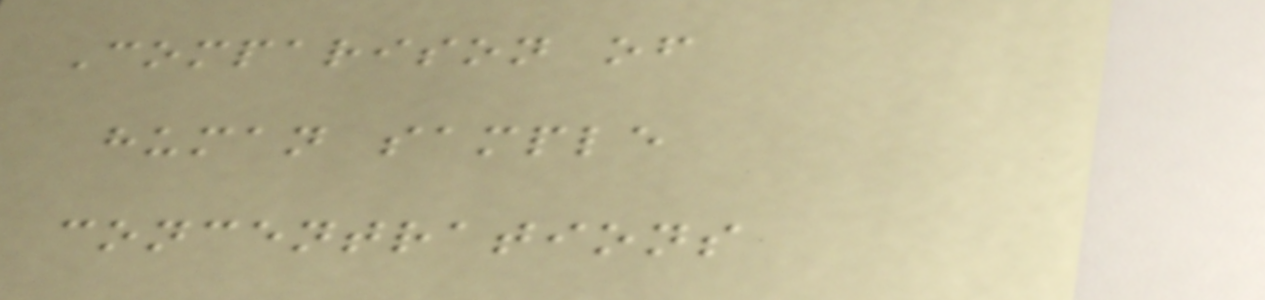Comparison of
human sample
concentrations
